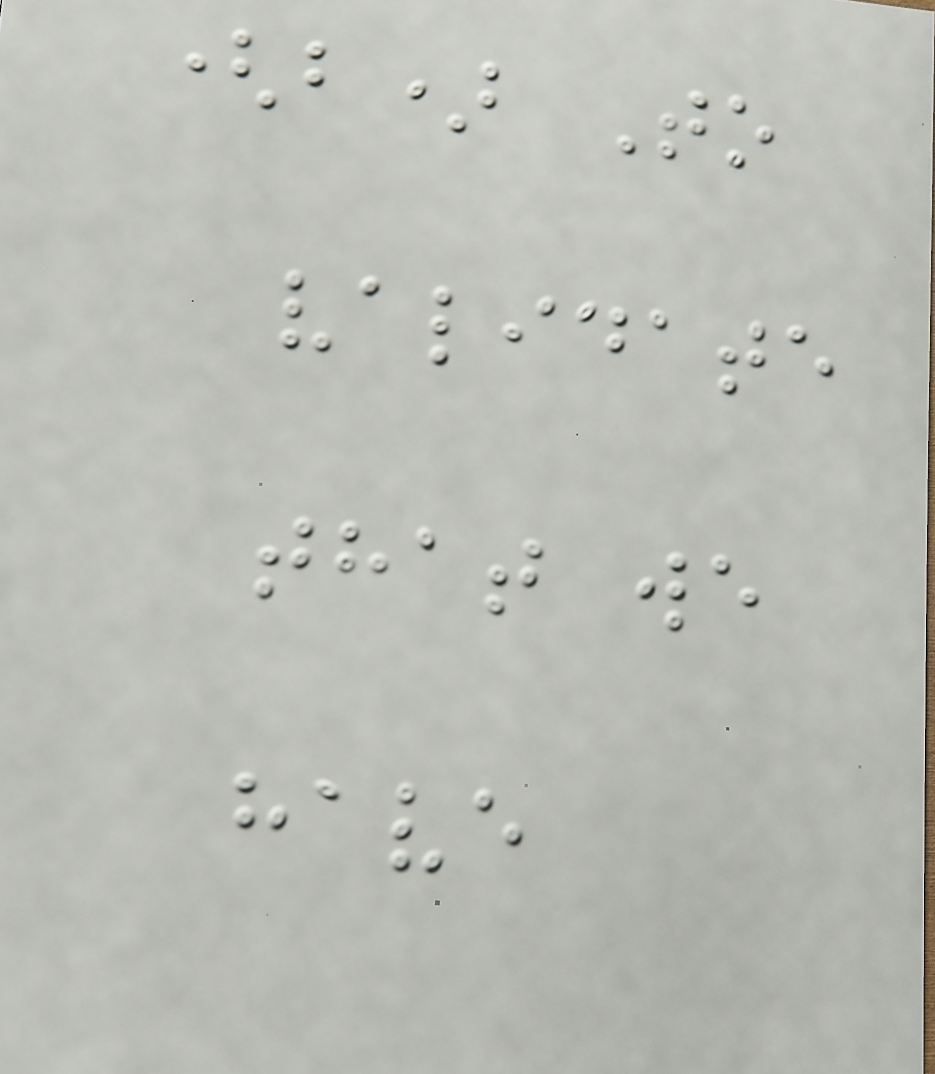(b) To
validate
that we
have
